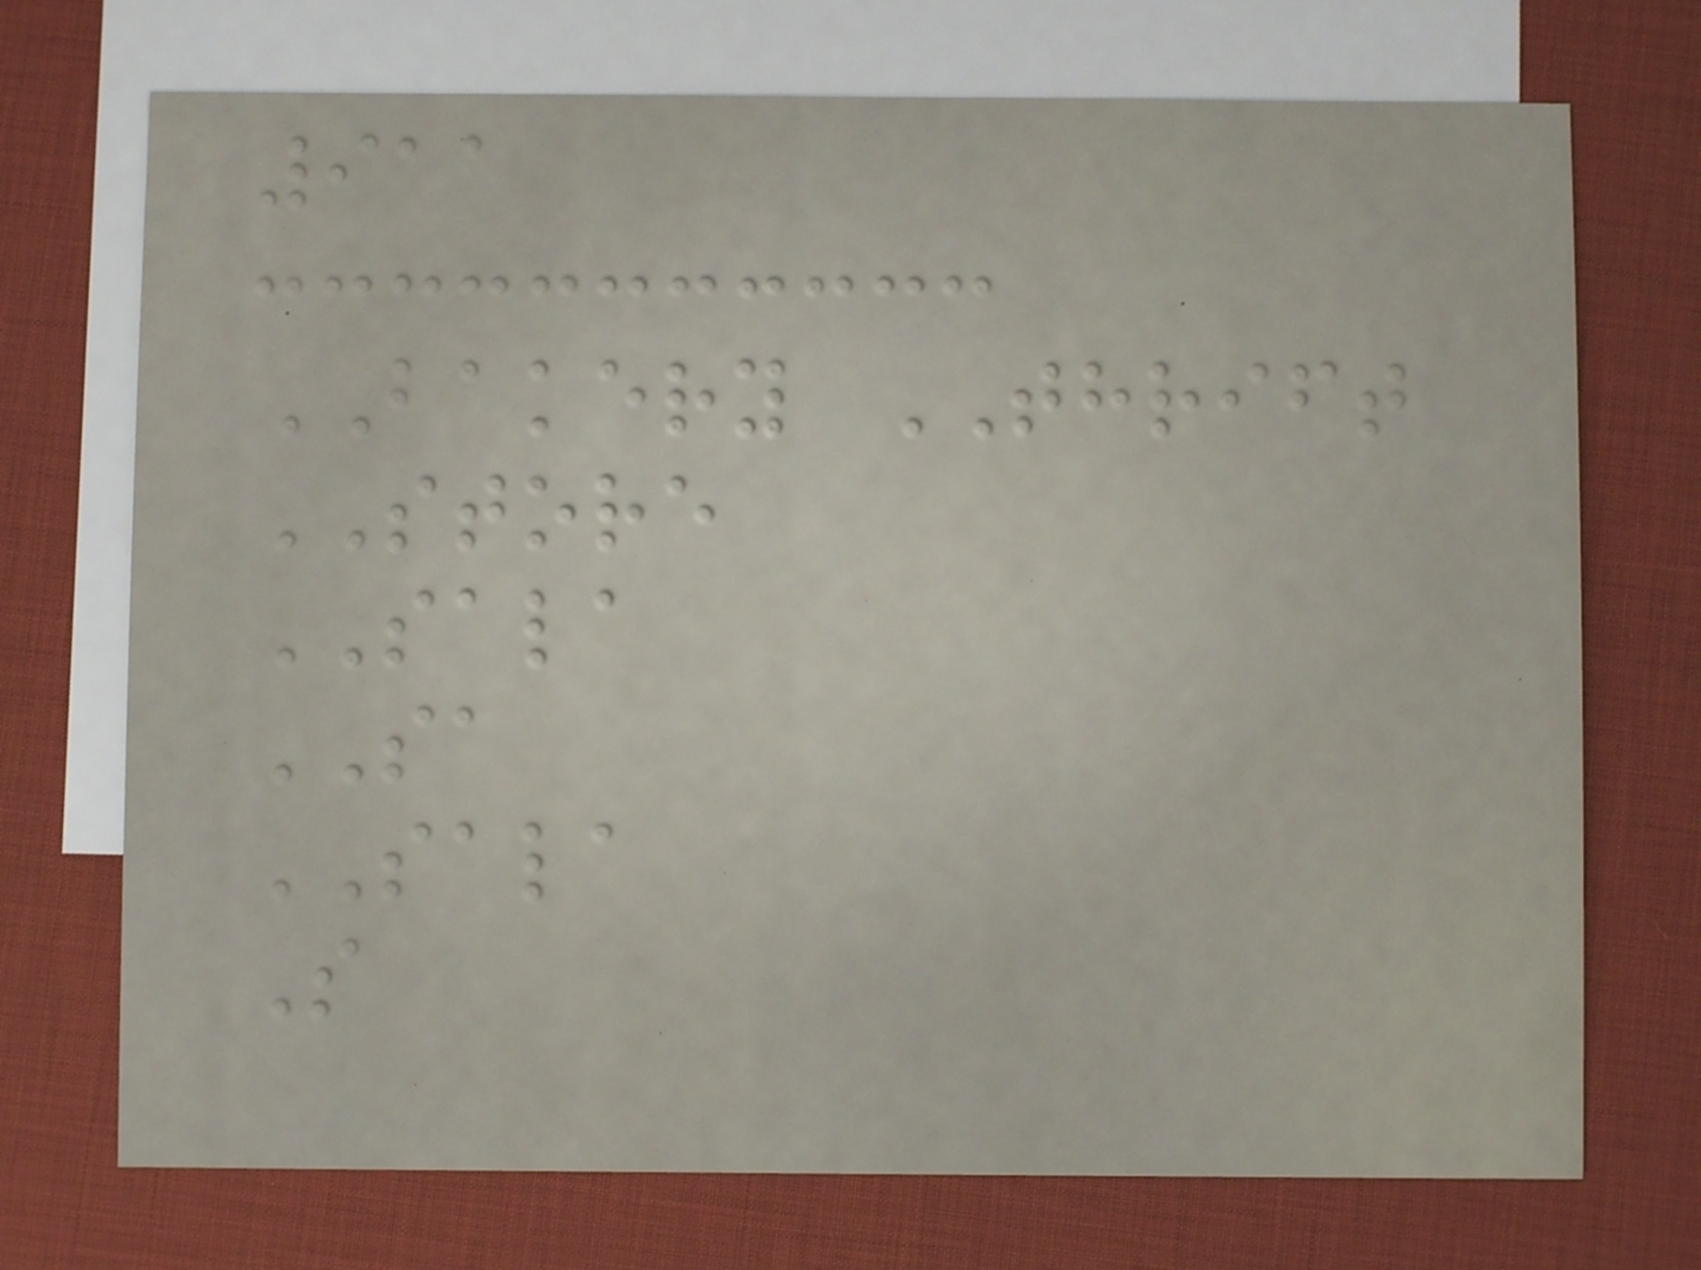911
BAKERY THRIFT
STORE
SALA
SA
SALA
S
